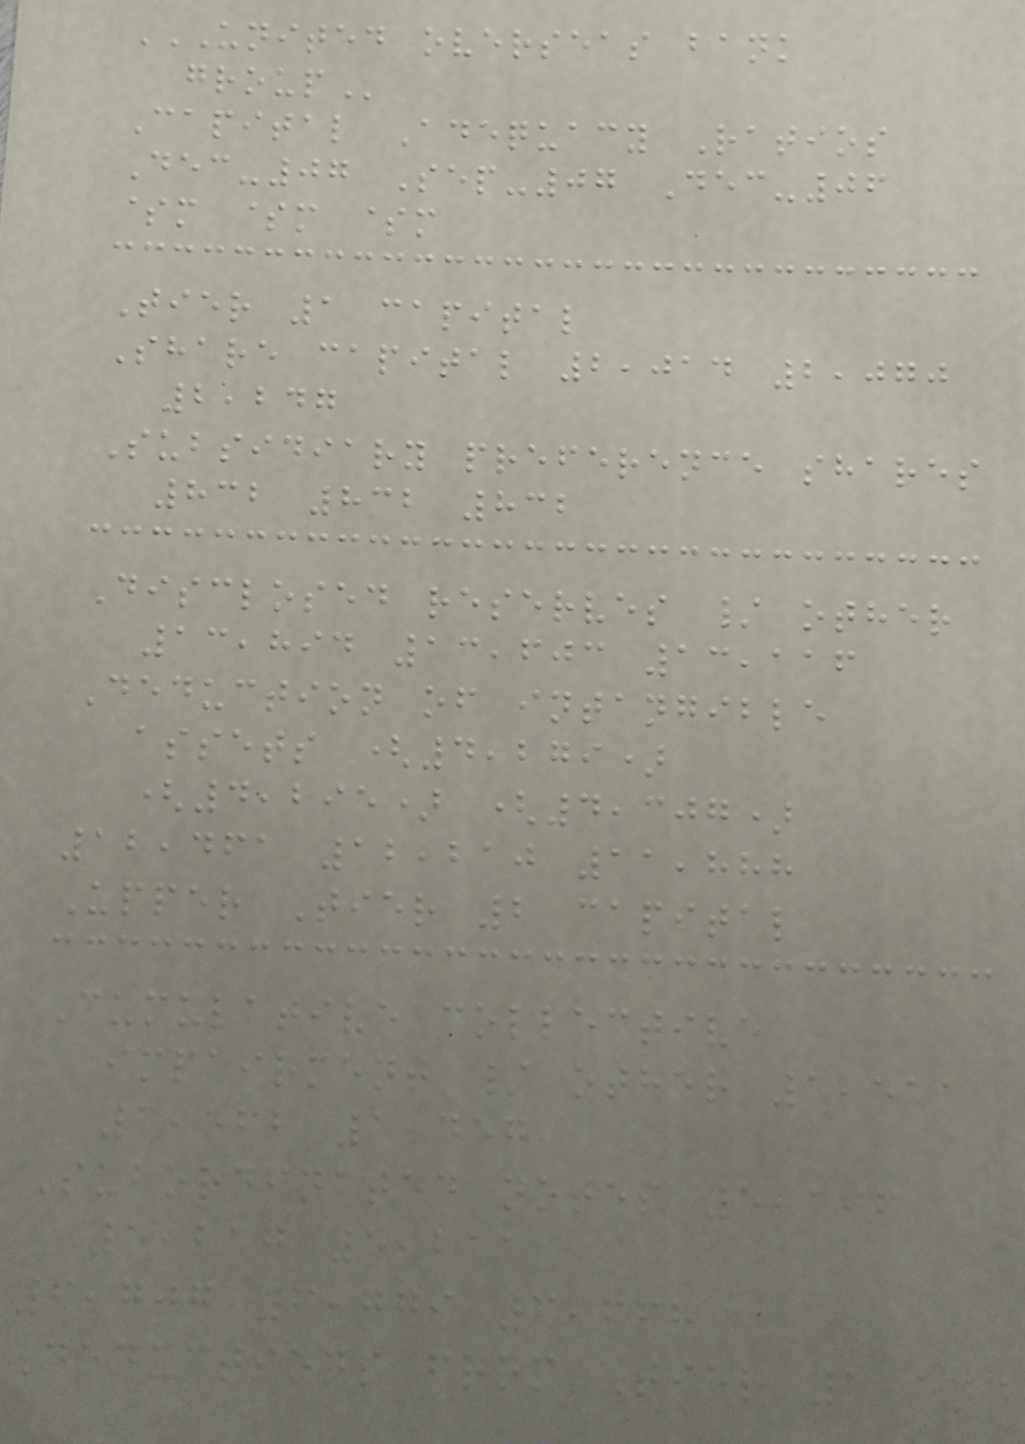UNITED OVERSEAS BANK
GROUP
Capital Adequacy Ratios
Dec-07 Sep-07 Dec-06
$m $m $m
Tier 1 capital
Share capital 2,014 2,070
2,247
Subsidiary preference shares
832 832 832
Disclosed reserves / other
13,894 13,603 13,116
Deduction of intangible
assets (4,279)
(4,295) (4,307)
12,461 12,210 11,888
Upper Tier 2 capital
Cumulative collective
impairment / other 1,511
1,562 1,457
Subordinated notes 5,196
5,217 5,211
6,707 6,779 6,668
Deductions from Tier 1 and
